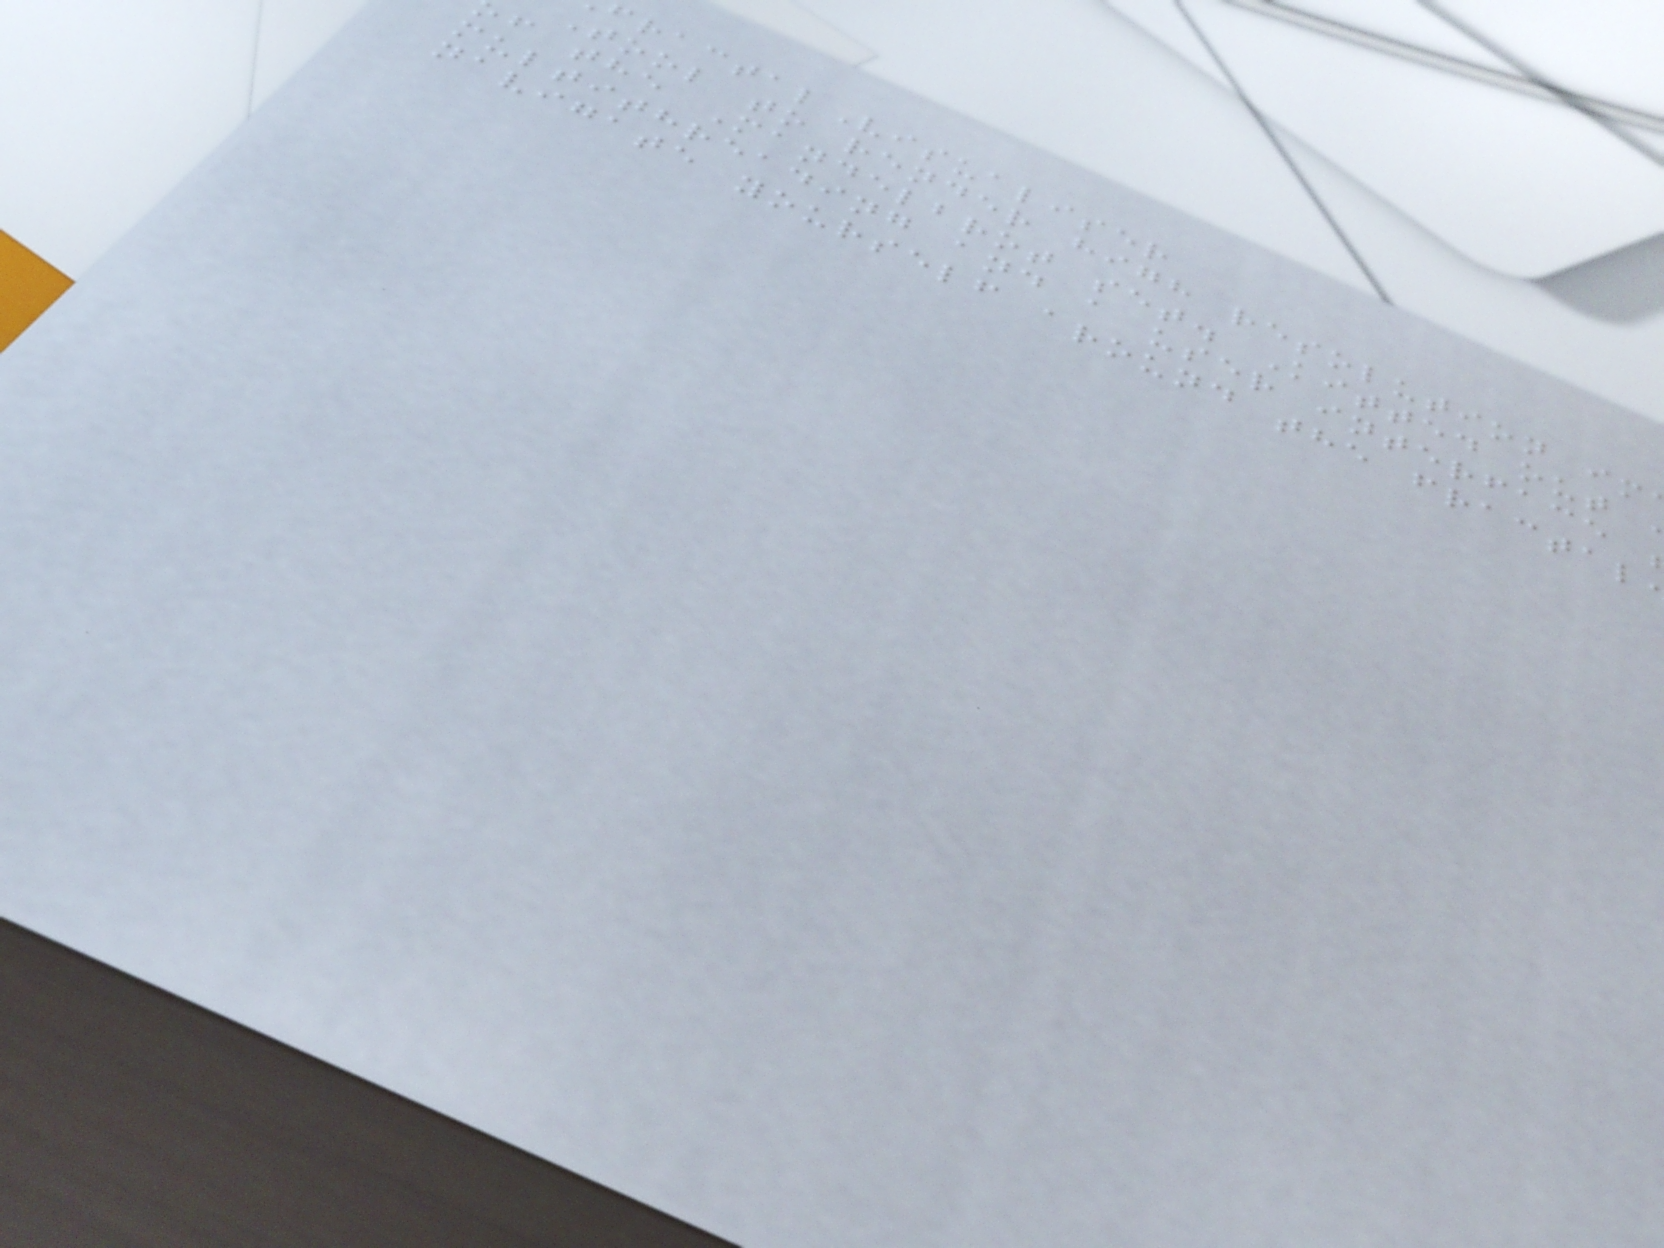ractalVisualiser
Tool to render high resolution im
f the Mandelbrot set. Kitted out
multithreading and a user interface
navigate yourself around the fractal
